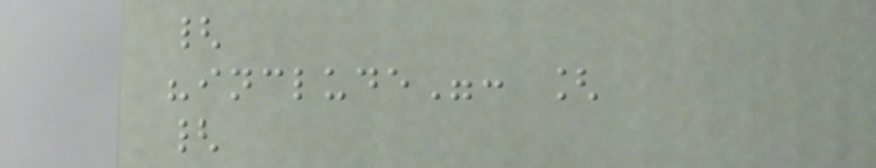{
"include": [
{
